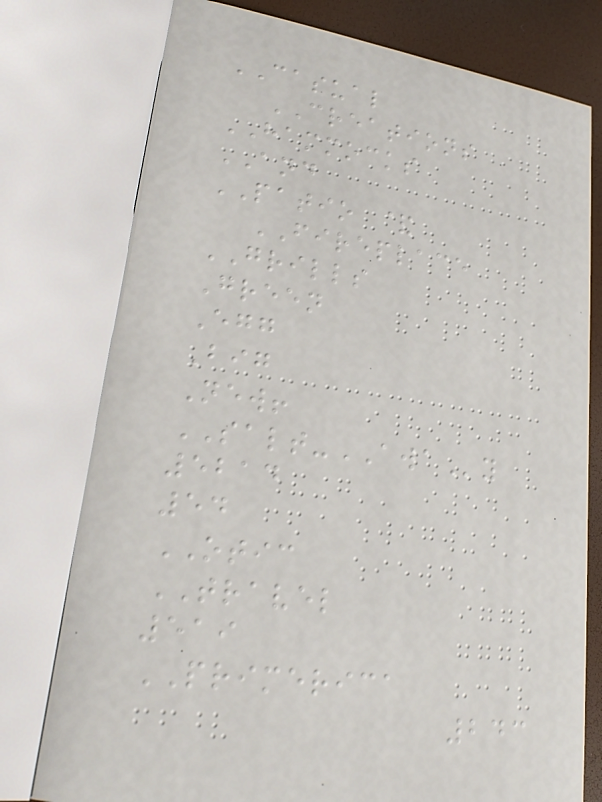CASUAL
CREATIONS
HAMMOCKS
AND
PATIO &
FIREPLACE
GRILLS
Green
Egg
Big
New!
SALT-AWAy
5214
54
OTIC
TRAVEL
519
PRIMERICA
243
